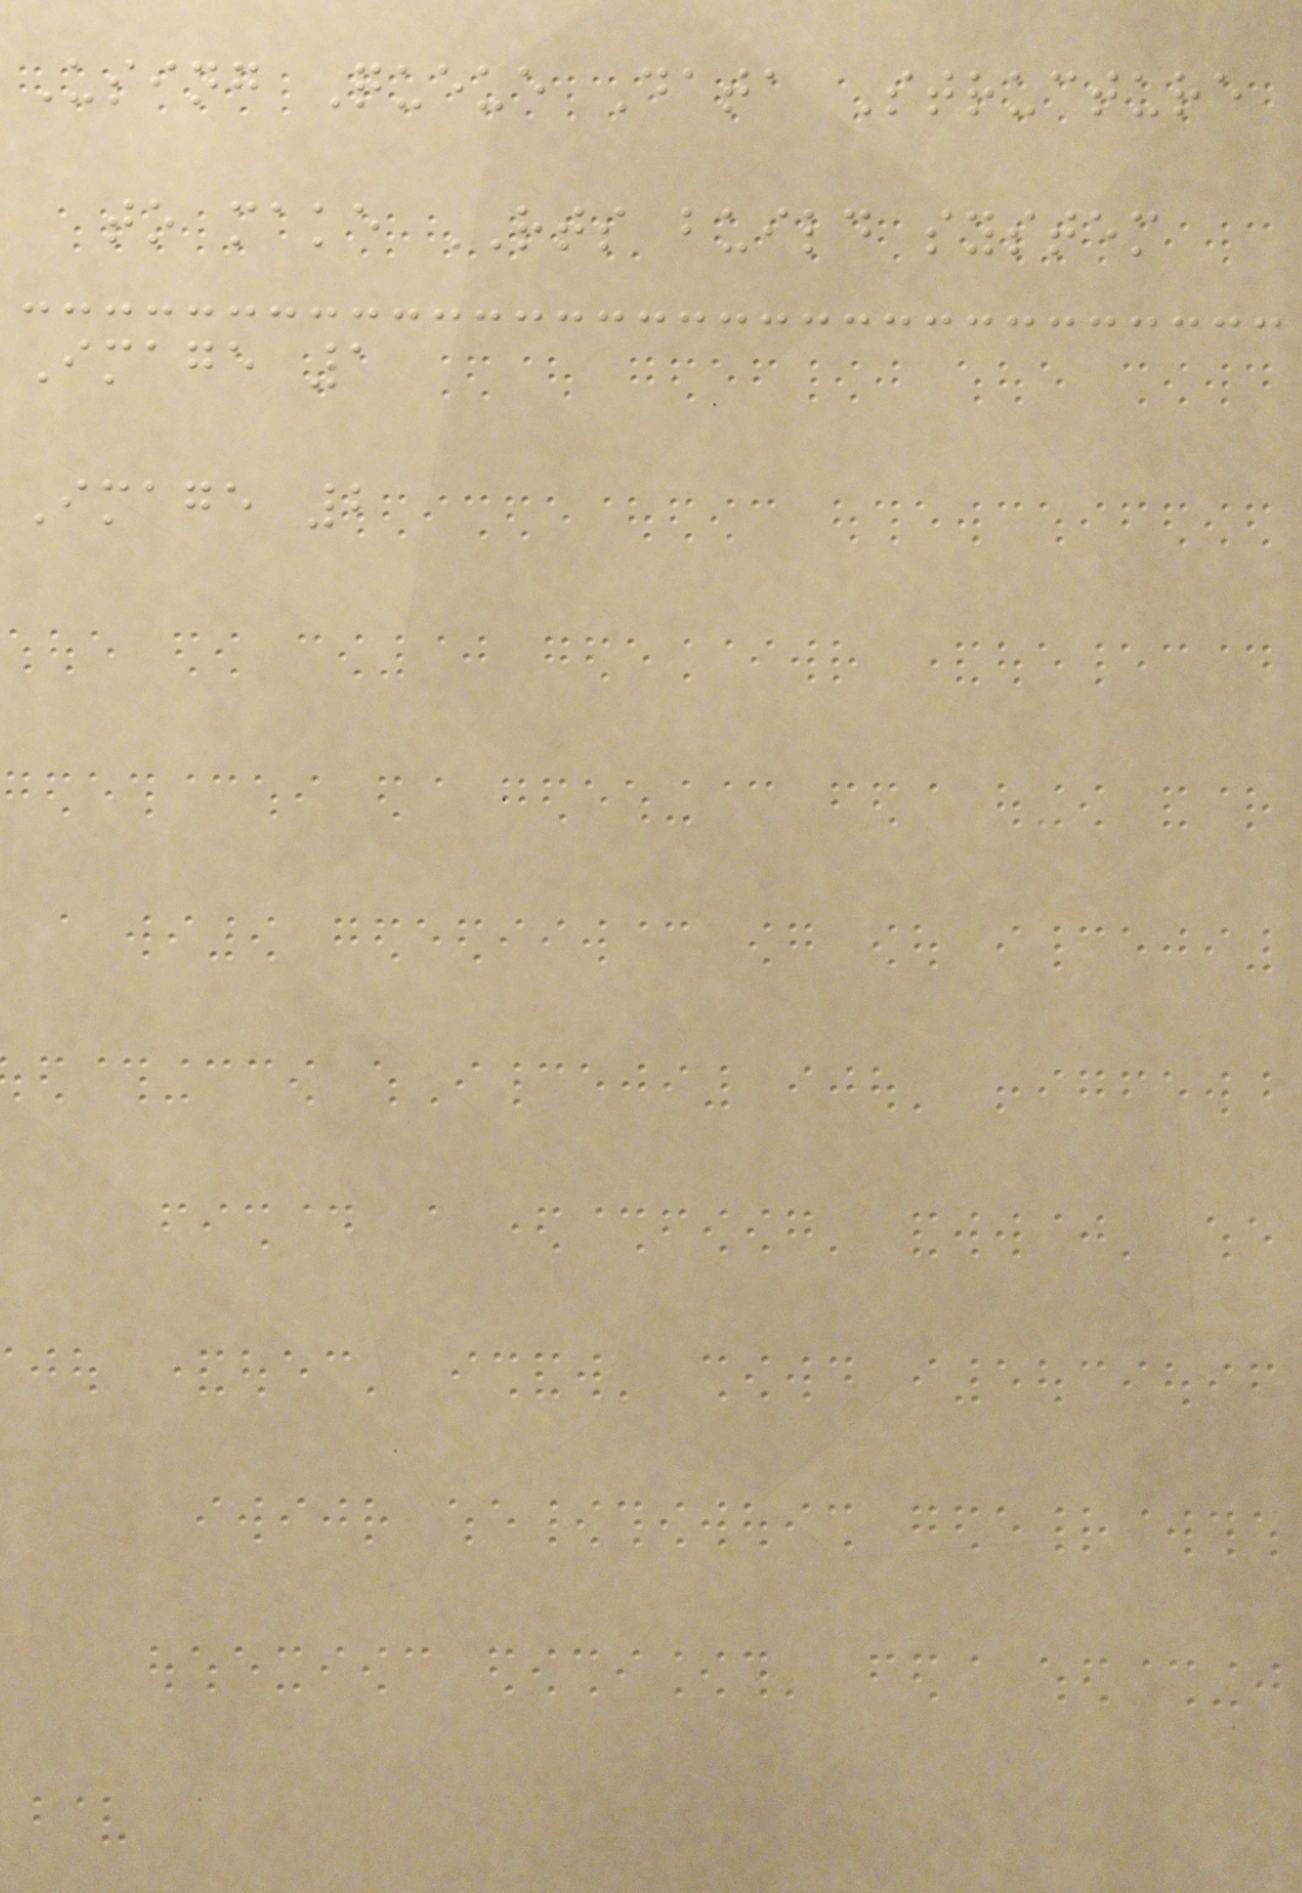Using Queue Data Structure
to make RTS build system
Image 1
Image 2
